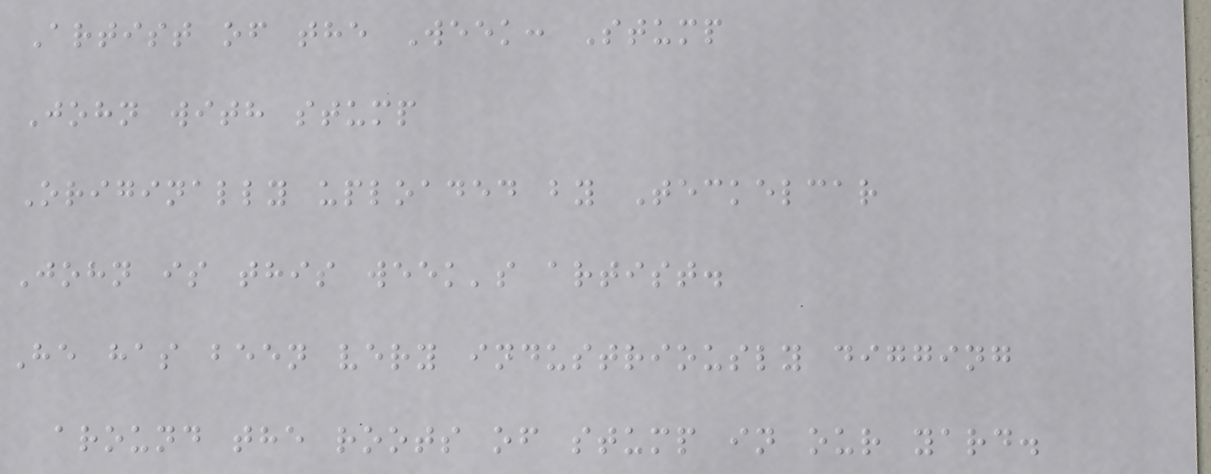Artist of the Week: Stump
John with stump
Originally uploaded by Teckelcar
John is this week's artist.
He has been very industriously digging
around the roots of stump in our yard.
